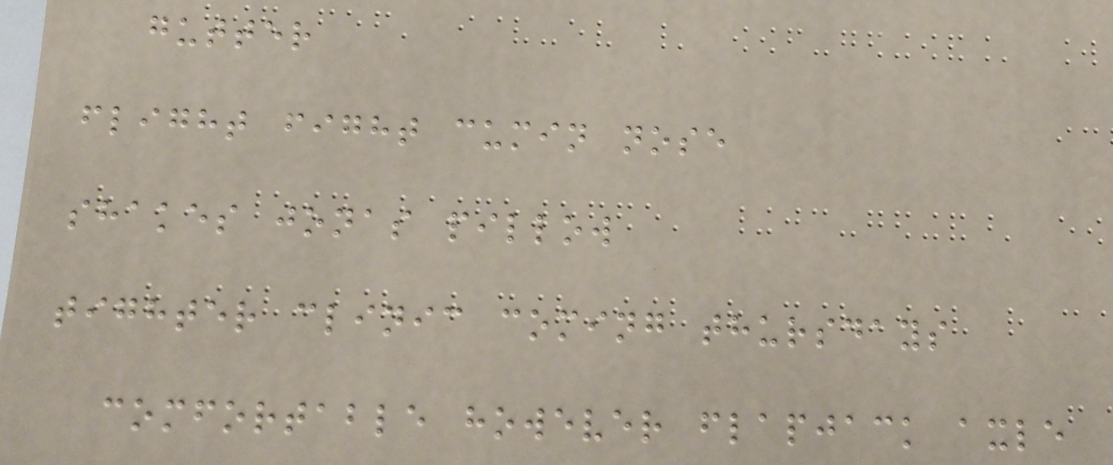gutter
flight fight cumin nose
shakes jonas pillow
tighter clinic coming thursdays
comfortable however flapjack axle
